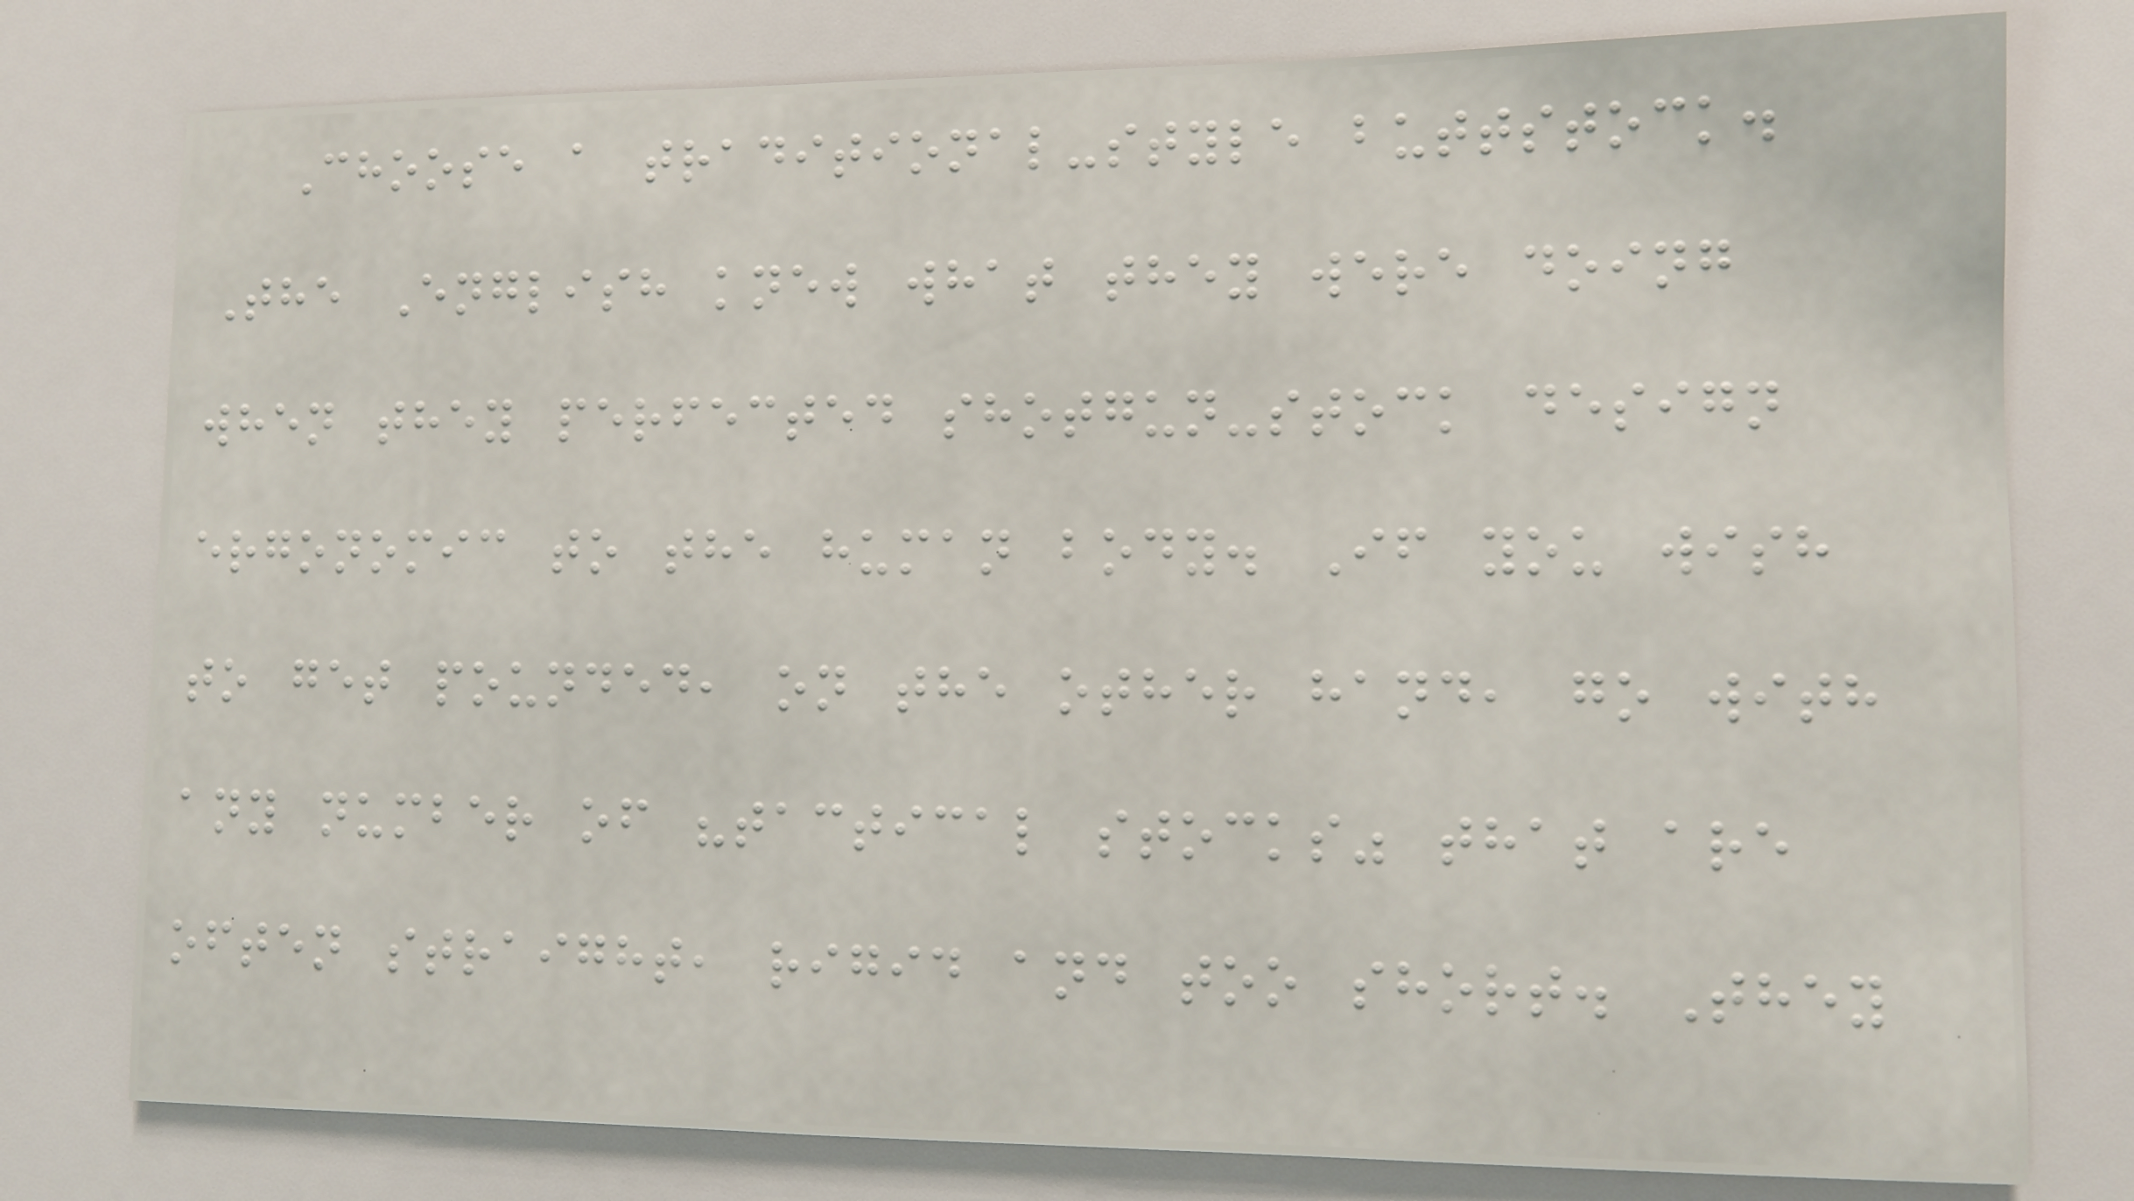Choose a traditional-style buttstock.
The English knew what they were doing
when they perfected shotgun-stock design
ergonomic to the human body. If you wish
to get pounded, on the other hand, go with
any number of "tactical stocks" that are
often straight, rigid and too short. They
